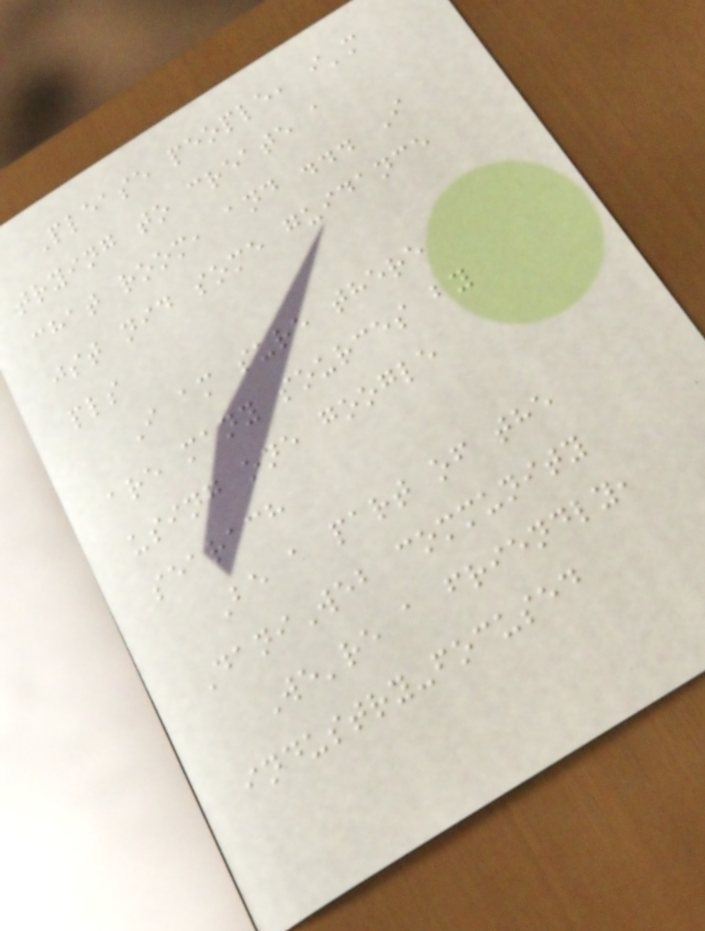Please people, i'm
trying to create a
chat room, and ... I
jst nid some guidance
pls
I am sure there
are many sources by
using one google
searach
Be a part of the
DaniWeb community
We're a friendly,
industry-focused
